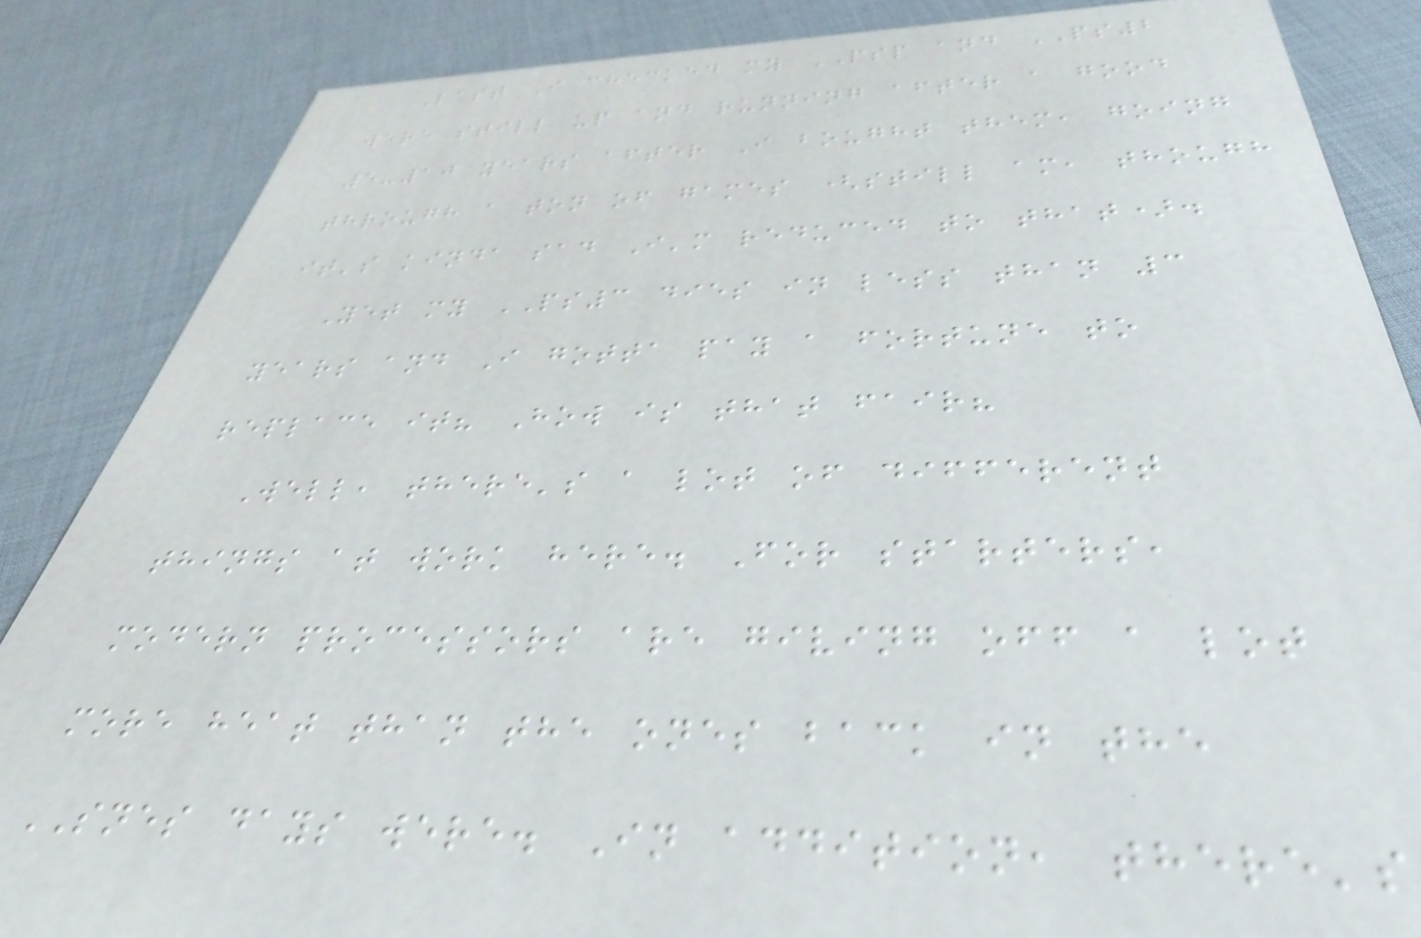Last I checked my PSP and PS2
were still up and running after a good
5-10 years after I bought them, going
through a ton of games (still am, though
it's kinda sad I'm reduced to that).
Yet my PS3 dies in less than 3
years and I gotta pay a fortune to
replace it? How is that fair?
Well, there's a lot of different
things at work here. For starters,
modern processors are giving off a lot
more heat than the ones back in the
SNES days were. In addition, there's
